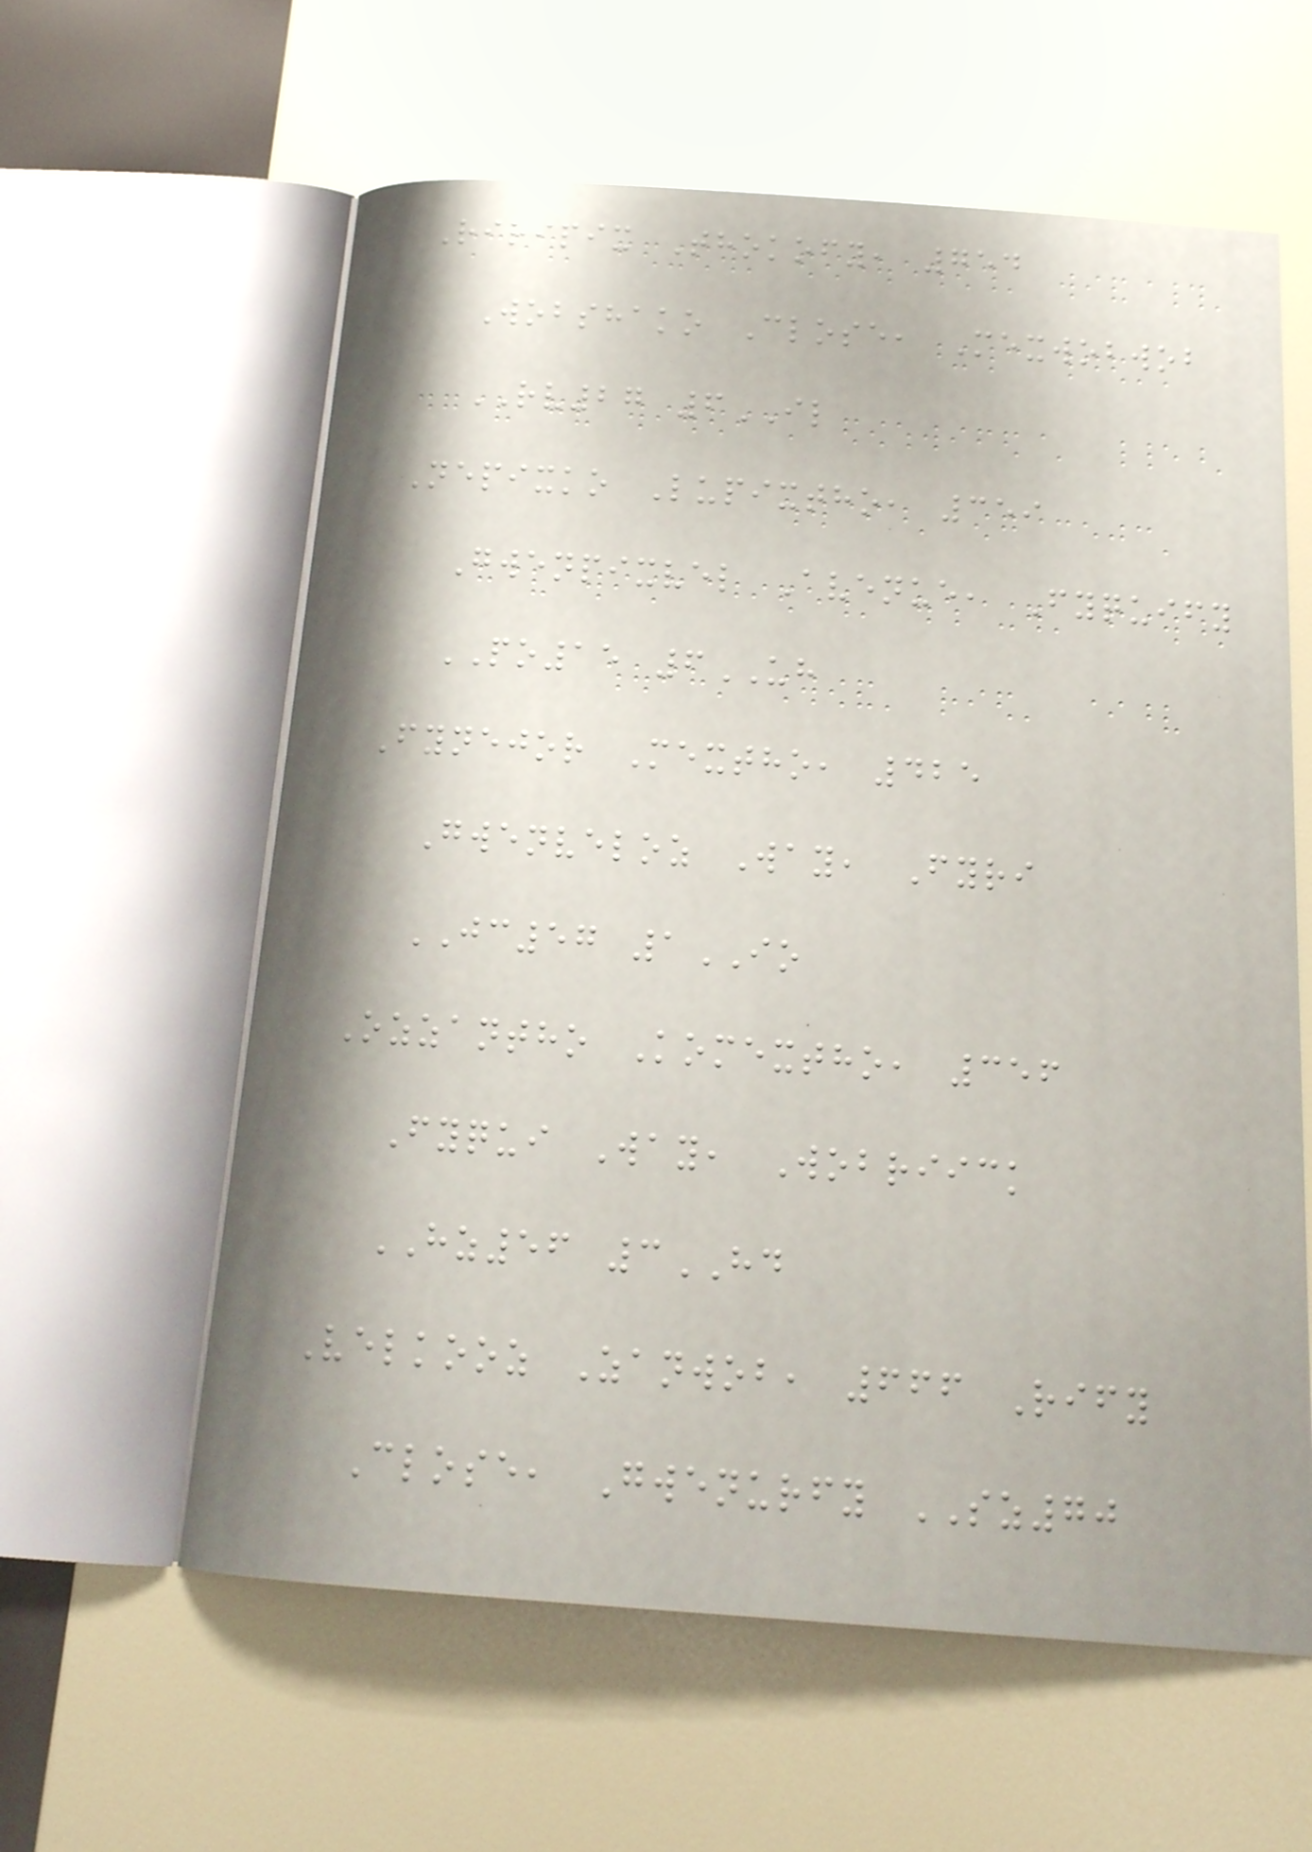Riripix Thokofy, 754
Wobshako Close, Mexwobwob
RV27 6IL
Nepixko Lupixtho, 359
Gwenpixvel Avenue, Fyquify
PO15 6UH
Fynejor Mextho, 425
Gwenveloz Way, Fyri
JC57 1IO
Ozzantho Komextho, 356
Fyqui Way, Wobriick
HZ56 3HD
Velkooz Zanwob, 666 Rify
Close, Gwenurfy SZ70
